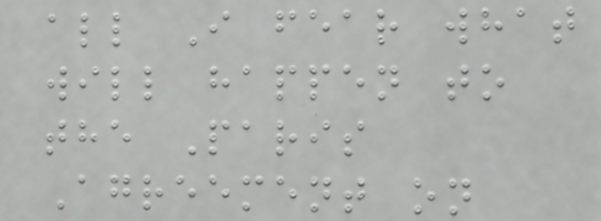all I fear what
will happen to
the Paris
Agreement on
